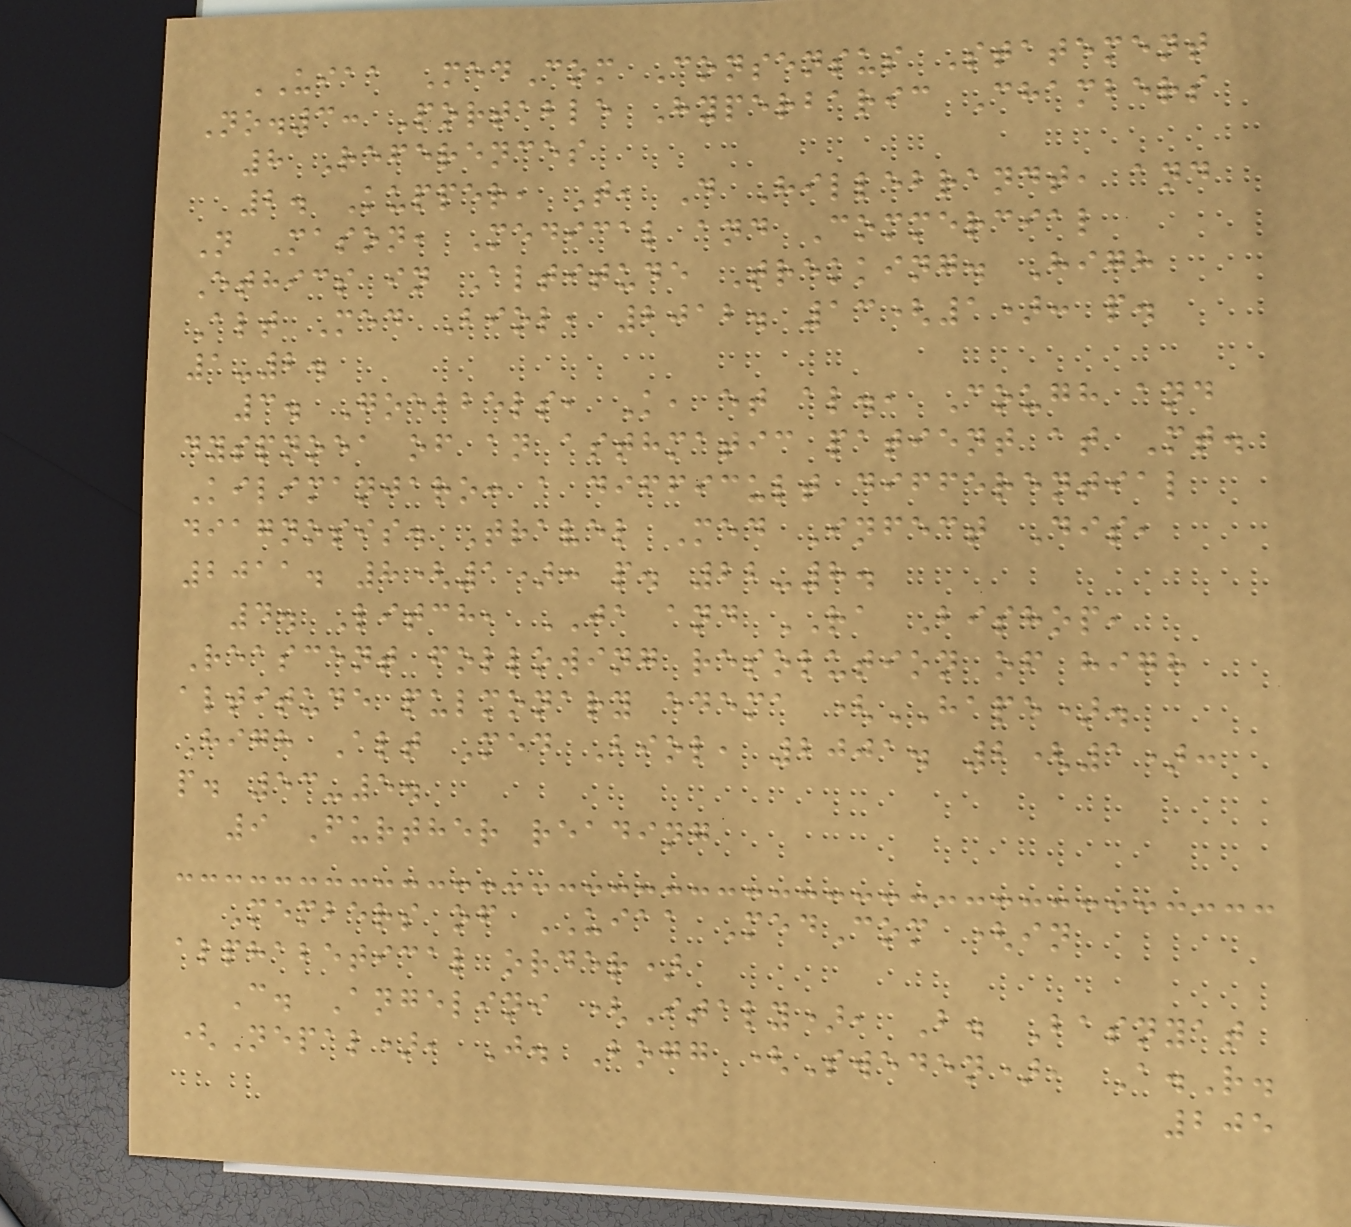UIAA MedCom Consensus Statement
No.3: Portable Hyperbaric Chambers
8 References
2. Kupper, T, D Hillebrandt, and
N Mason, Medical and Commercial
Ethics in Altitude Trekking. High
Alt Med Biol, 2012. 13(1): p.
1-2.
3. Goebbels, K, et al., Cough and
dyspnoea of an asthmatic patient at Mt.
Kilimanjaro: a difficult differential
diagnosis. Travel Med Infect Dis,
2011. 8(1): p. 22-8.
4. Litch, JA and RA Bishop,
Reascent following resolution of high
altitude pulmonary edema (HAPE).
High Alt Med Biol, 2001. 2(1):
p. 53-5.
9 Further reading
Members of UIAA MedCom (in
alphabetical order)
C. Angelini (Italy), B. Basnyat
(Nepal), J. Bogg (Sweden), A.R.
205
